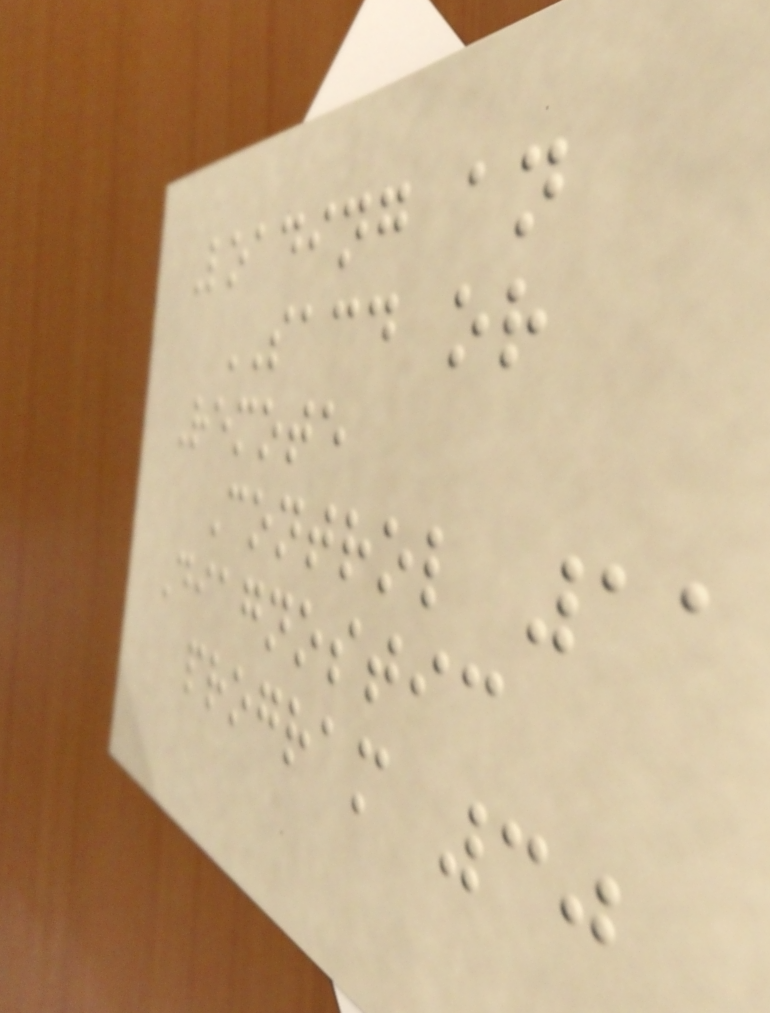Loading an
SACD or
Remote
Control 11
Diagnostic
program 30
